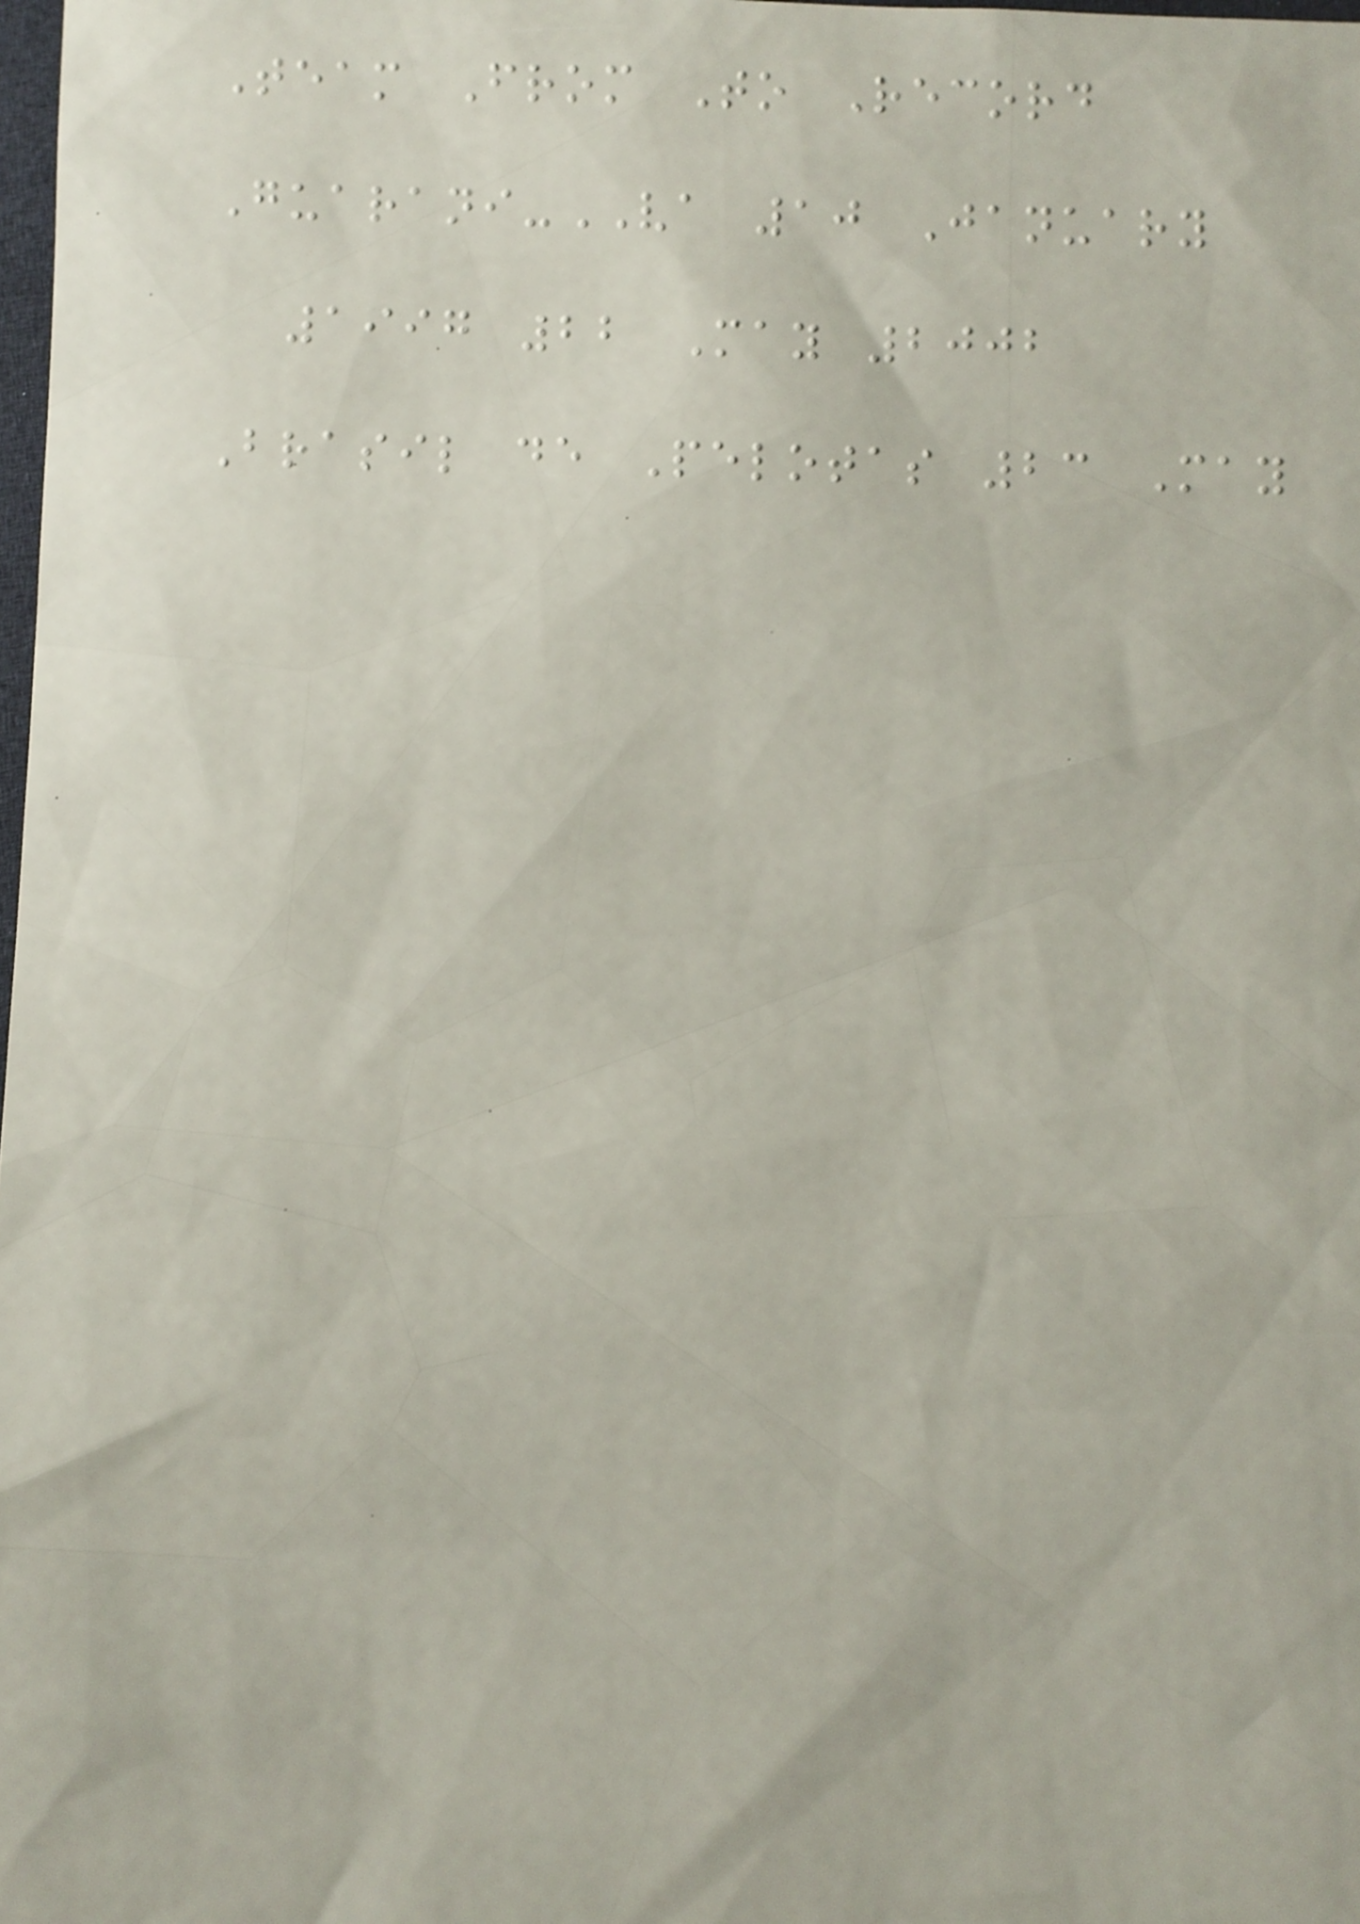Team From To Record
Guarani-VA 10 January
1997 22 May 2002
Brasil de Pelotas 23 May
